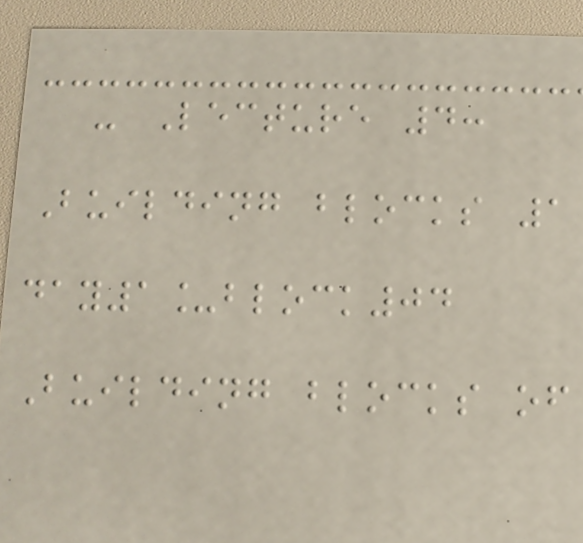- Lecture 4:
Building blocks 1
day1_block04
Building blocks of
